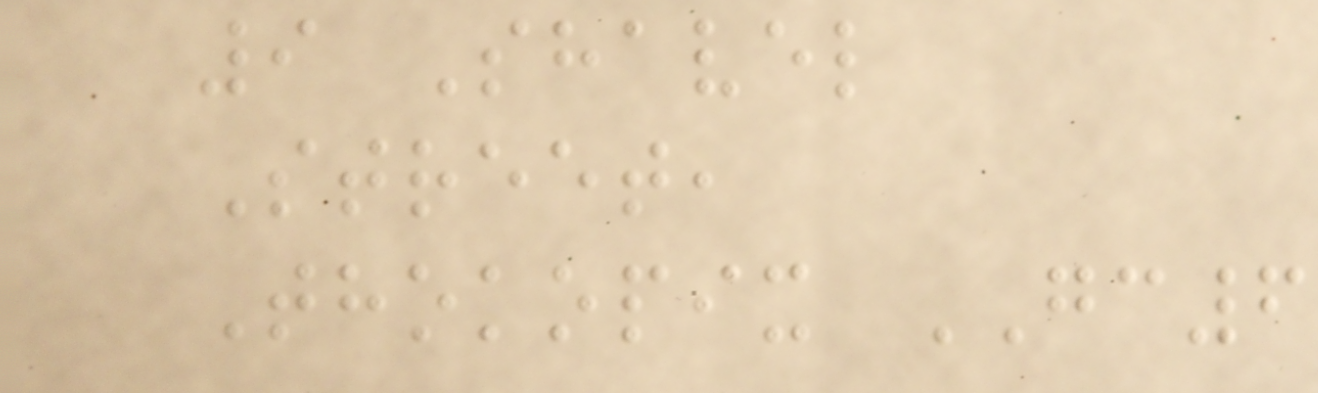9 Shavel
Street,
Thokopix GC6
